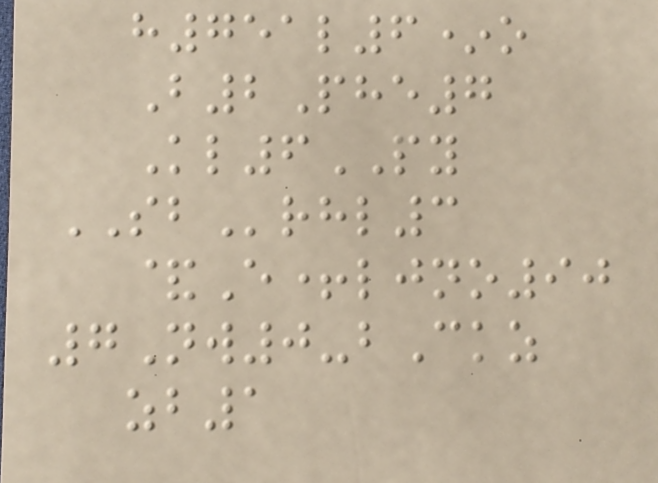h751l6*o
B2Phe7
Kl6PY
SBrhl3
&E+ljno90
7Nw0-bCkz
zb1
